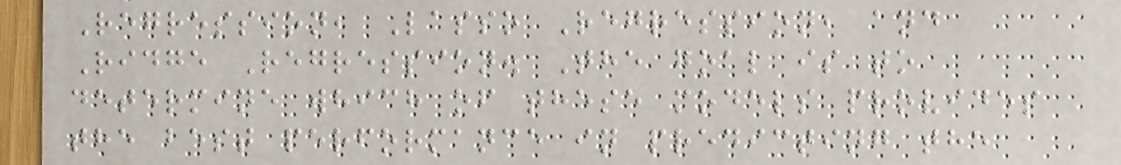Regression, Lasso Regression, and
Ridge Regression. The goal is to
determine which of these models provides
the best performance in predicting the
